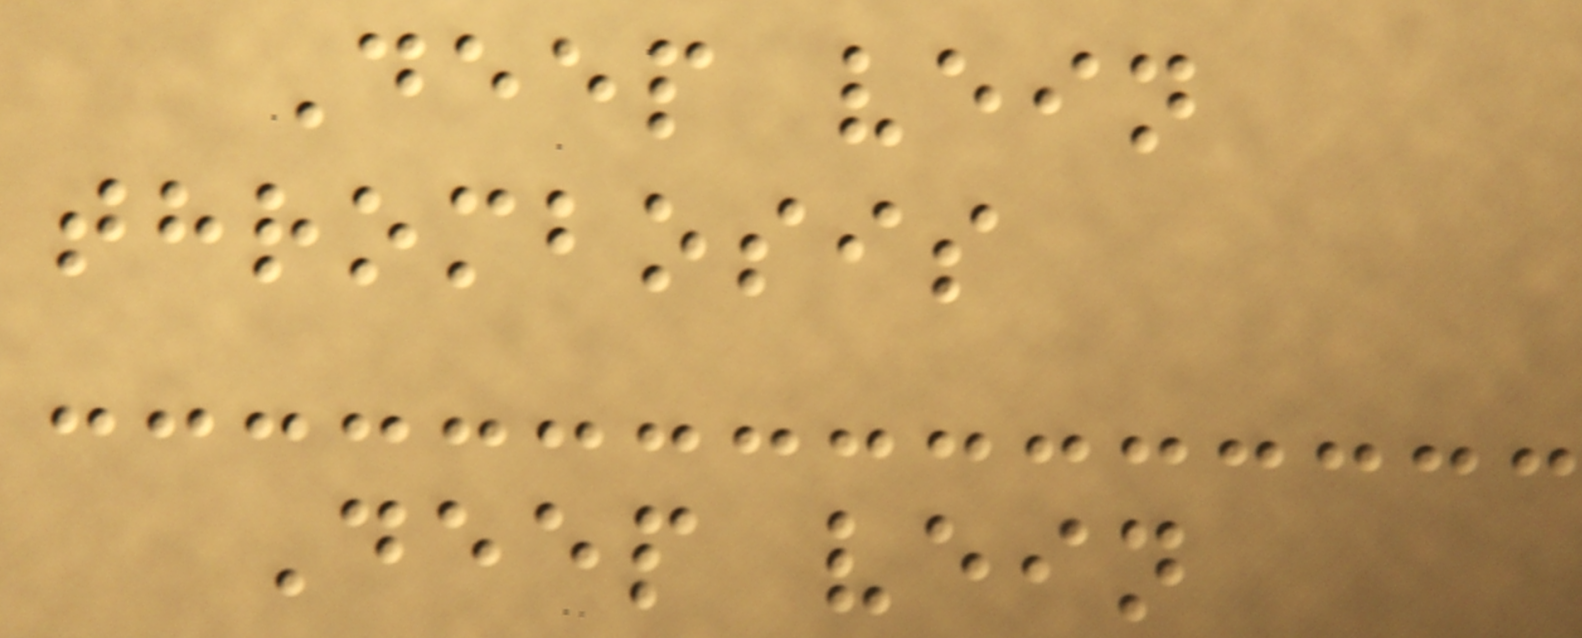Deep vein
thrombosis
Deep vein
